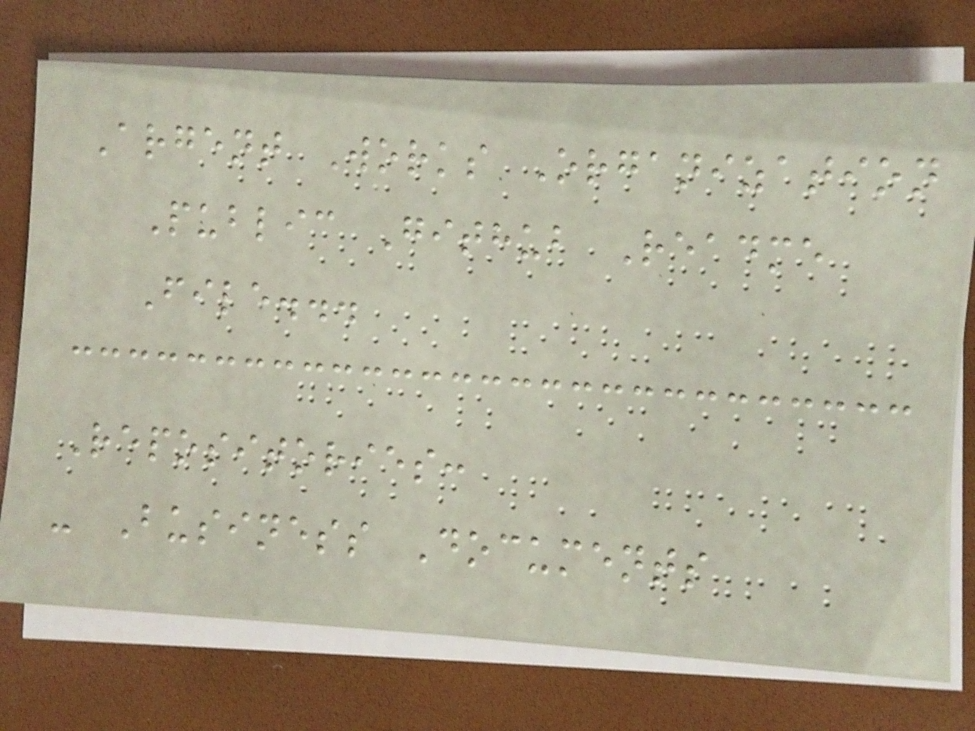Argent Works Organization
Public Github Readme
File...
Repositories:
- Business Documents
